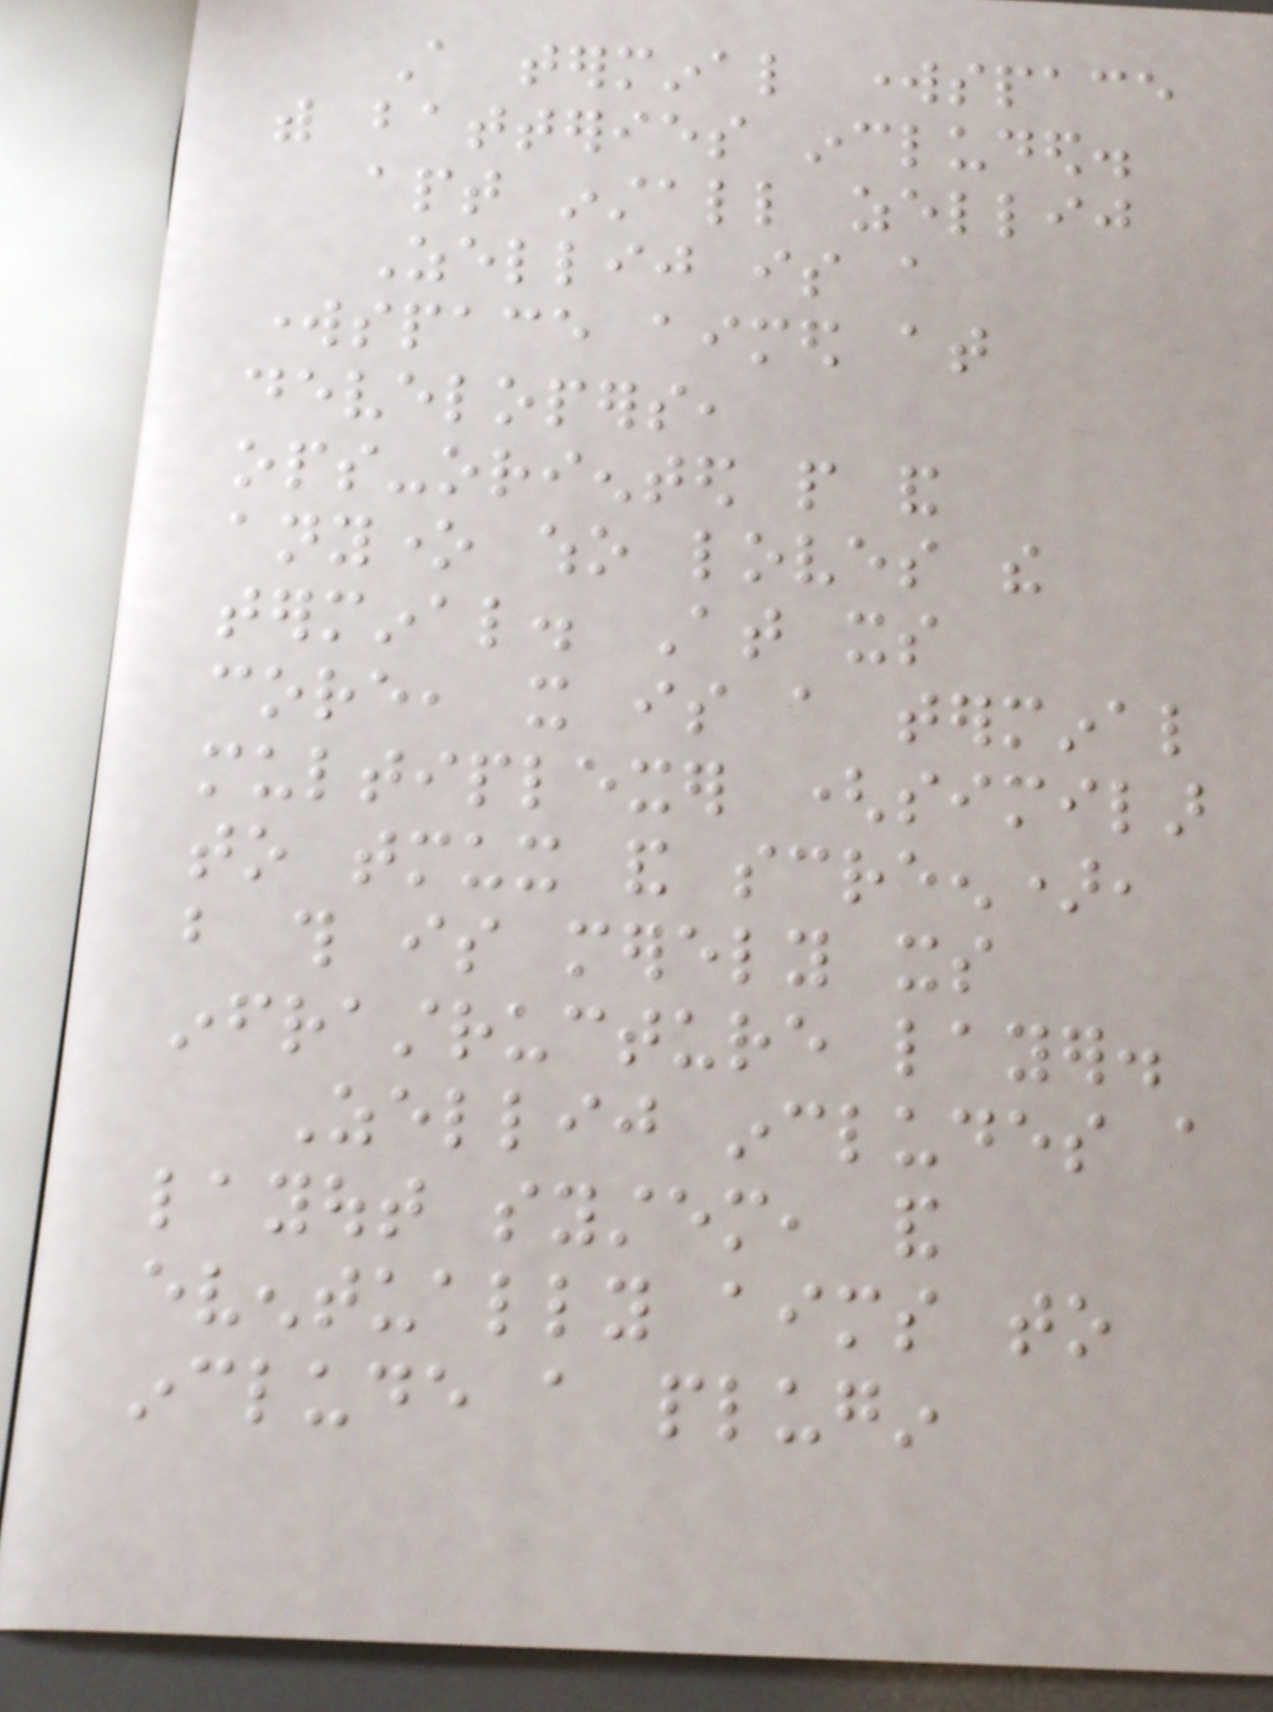A terminal workspace
with batteries included.
apt install zellij
Zellij is a
workspace aimed at
developers,
ops-oriented people and
anyone who loves the
terminal. At its
core, it is a terminal
multiplexer (similar
to tmux and screen),
but this is merely its
infrastructure layer.
Zellij includes a
layout system, and
eventually aims to
include a plugin
